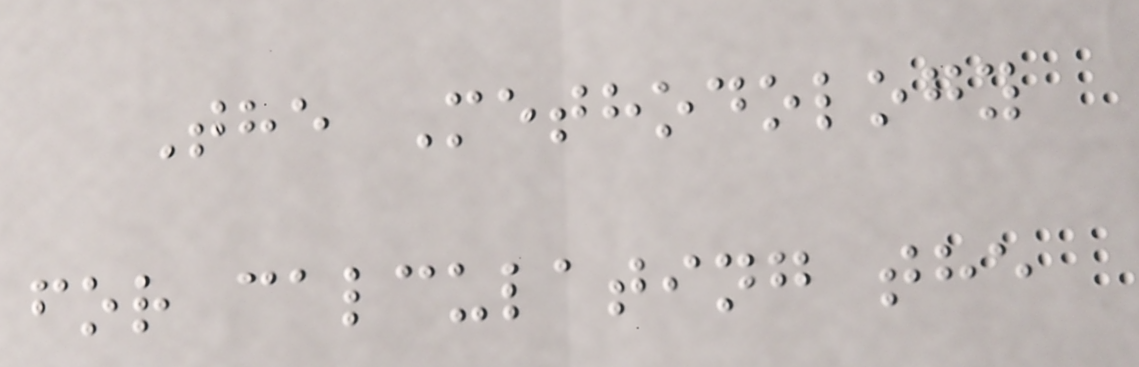The Methodology
for calculating the
